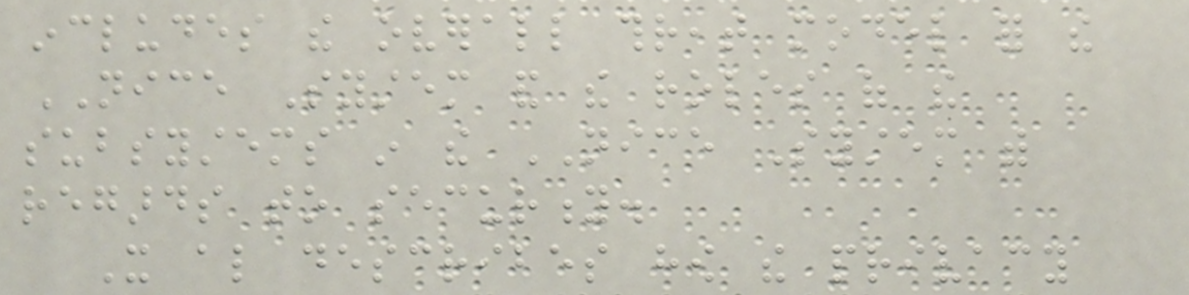includes the overall threat model for the
NICE System and the roles of the
subsystems in the NICE System with
regards to security.
It also describes how the privacy
